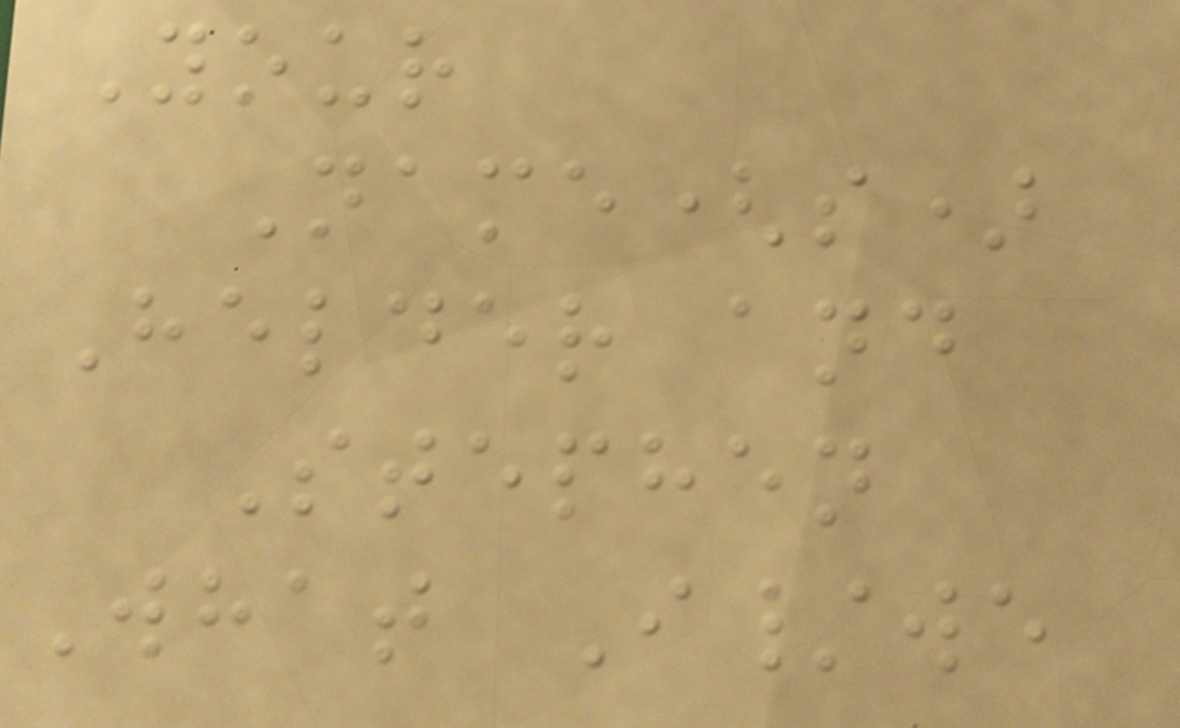Your
Name(s)
Helder and
Stephen
What I/we
